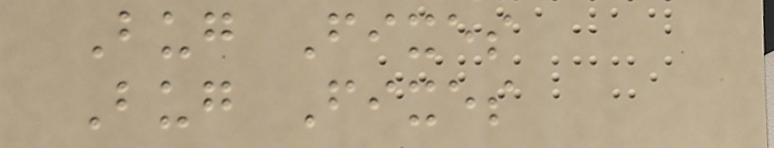Bug Fixes
Bug Fixes
